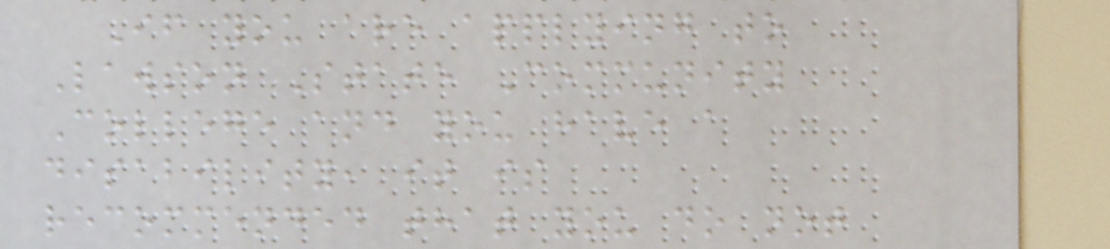If you are applying to
Lawson State Community
College and you have a
disability, it is
recommended that you do not
